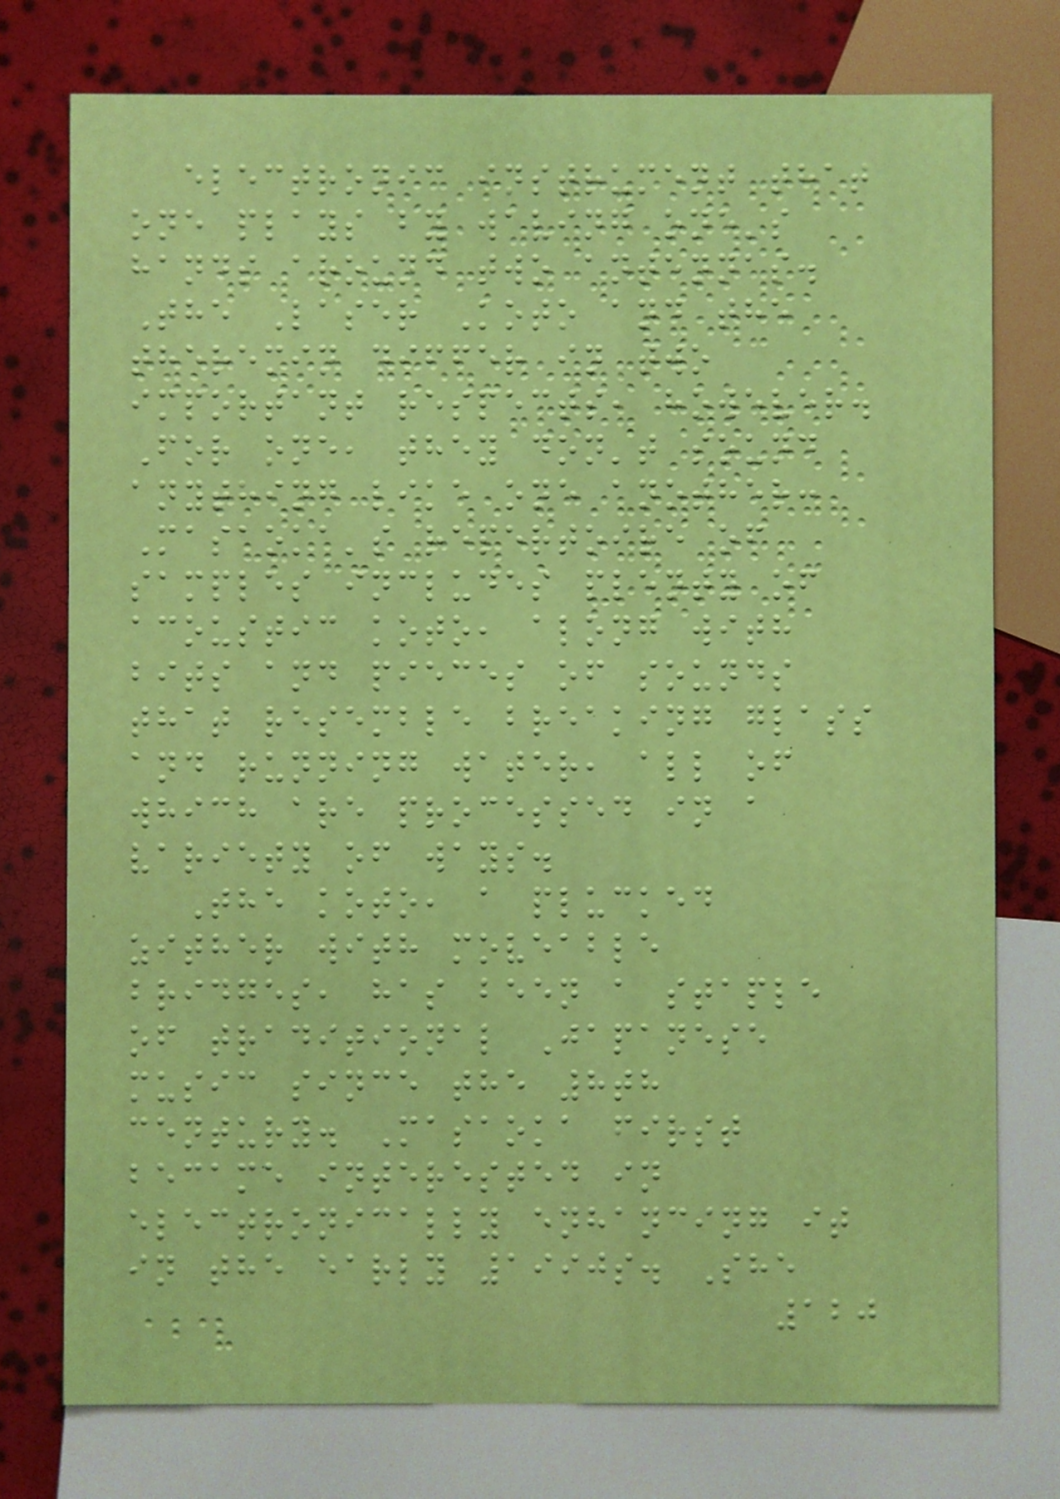electronic instrument that
one plays by waving one's
hands around two antennas.
The Laser Koto and the
theremin differ in two
important respects, however.
For one, they don't sound
anything like one another:
Masaoka's repertoire of
samples includes plenty of
acoustic koto, along with
bits and pieces of sounds
that resemble breaking glass
and running water, all of
which are processed in a
variety of ways.
The koto, a plucked
zither with moveable
bridges, has been a staple
of traditional Japanese
music since the 8th
century. Masaoka first
became interested in
electronically enhancing it
in the early 1990s. She
120
